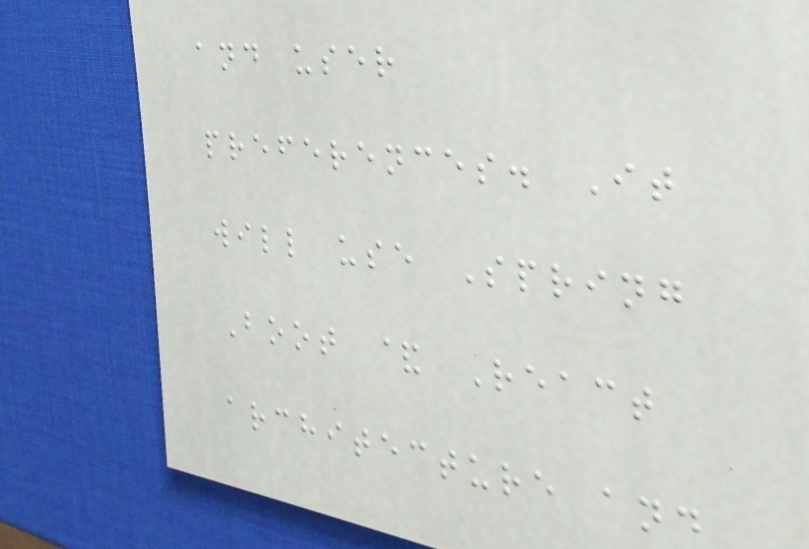and user
preferences. It
will use Spring
Boot & React
architecture and
